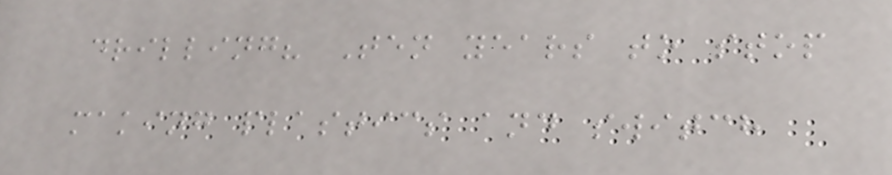drilling? Ten years to stop
making plastics and switch
